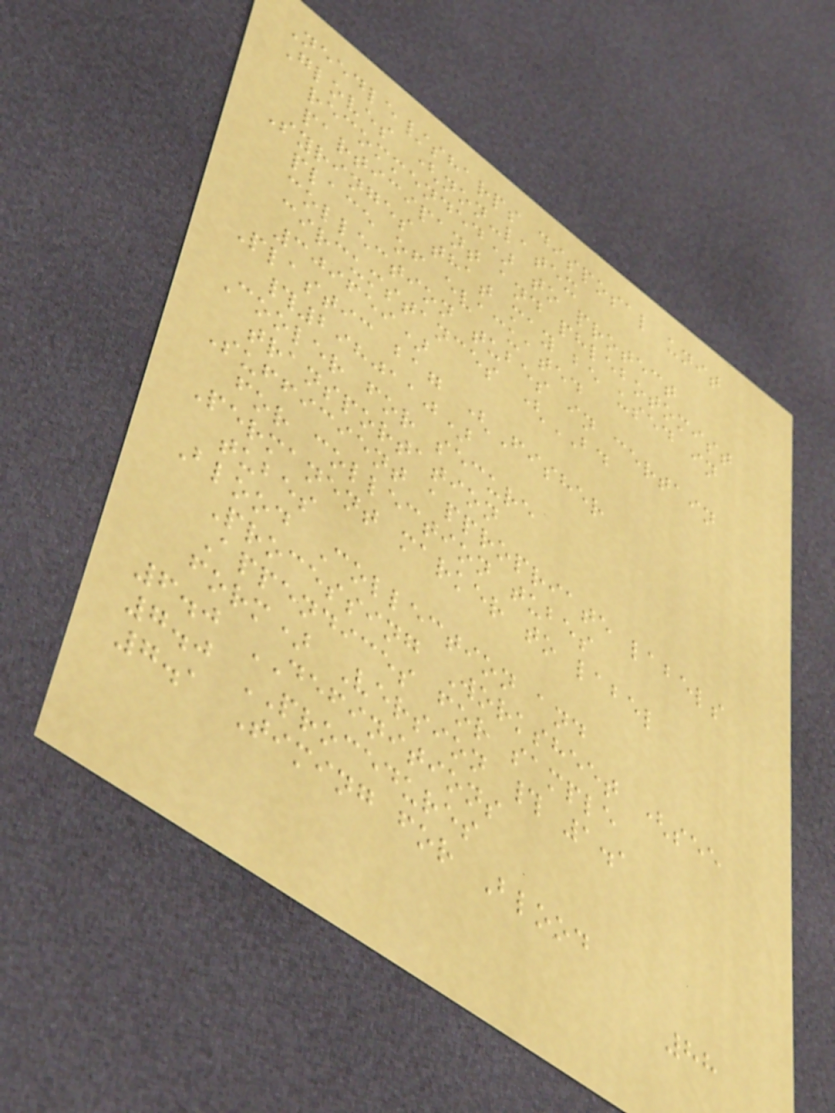Needle/sharps disposal unit
Gloves (non-latex
recommended) to protect
participant and phlebotomist
Syringes that may be used in
place of evacuated
collection tubes in certain
circumstances (BD
309659)
Plastic bag (Fisher
#2980110)
Cooler for secure
transportation
Sufficient appropriate labels
for collection tubes
Permanent marker to label
tubes
Blood Collection and
Processing Worksheet (see
Appendices for sample
form) Version # 1.1
6.0 DEFINITIONS
7.0 PROCEDURES
7.1 Timing for Blood
88
